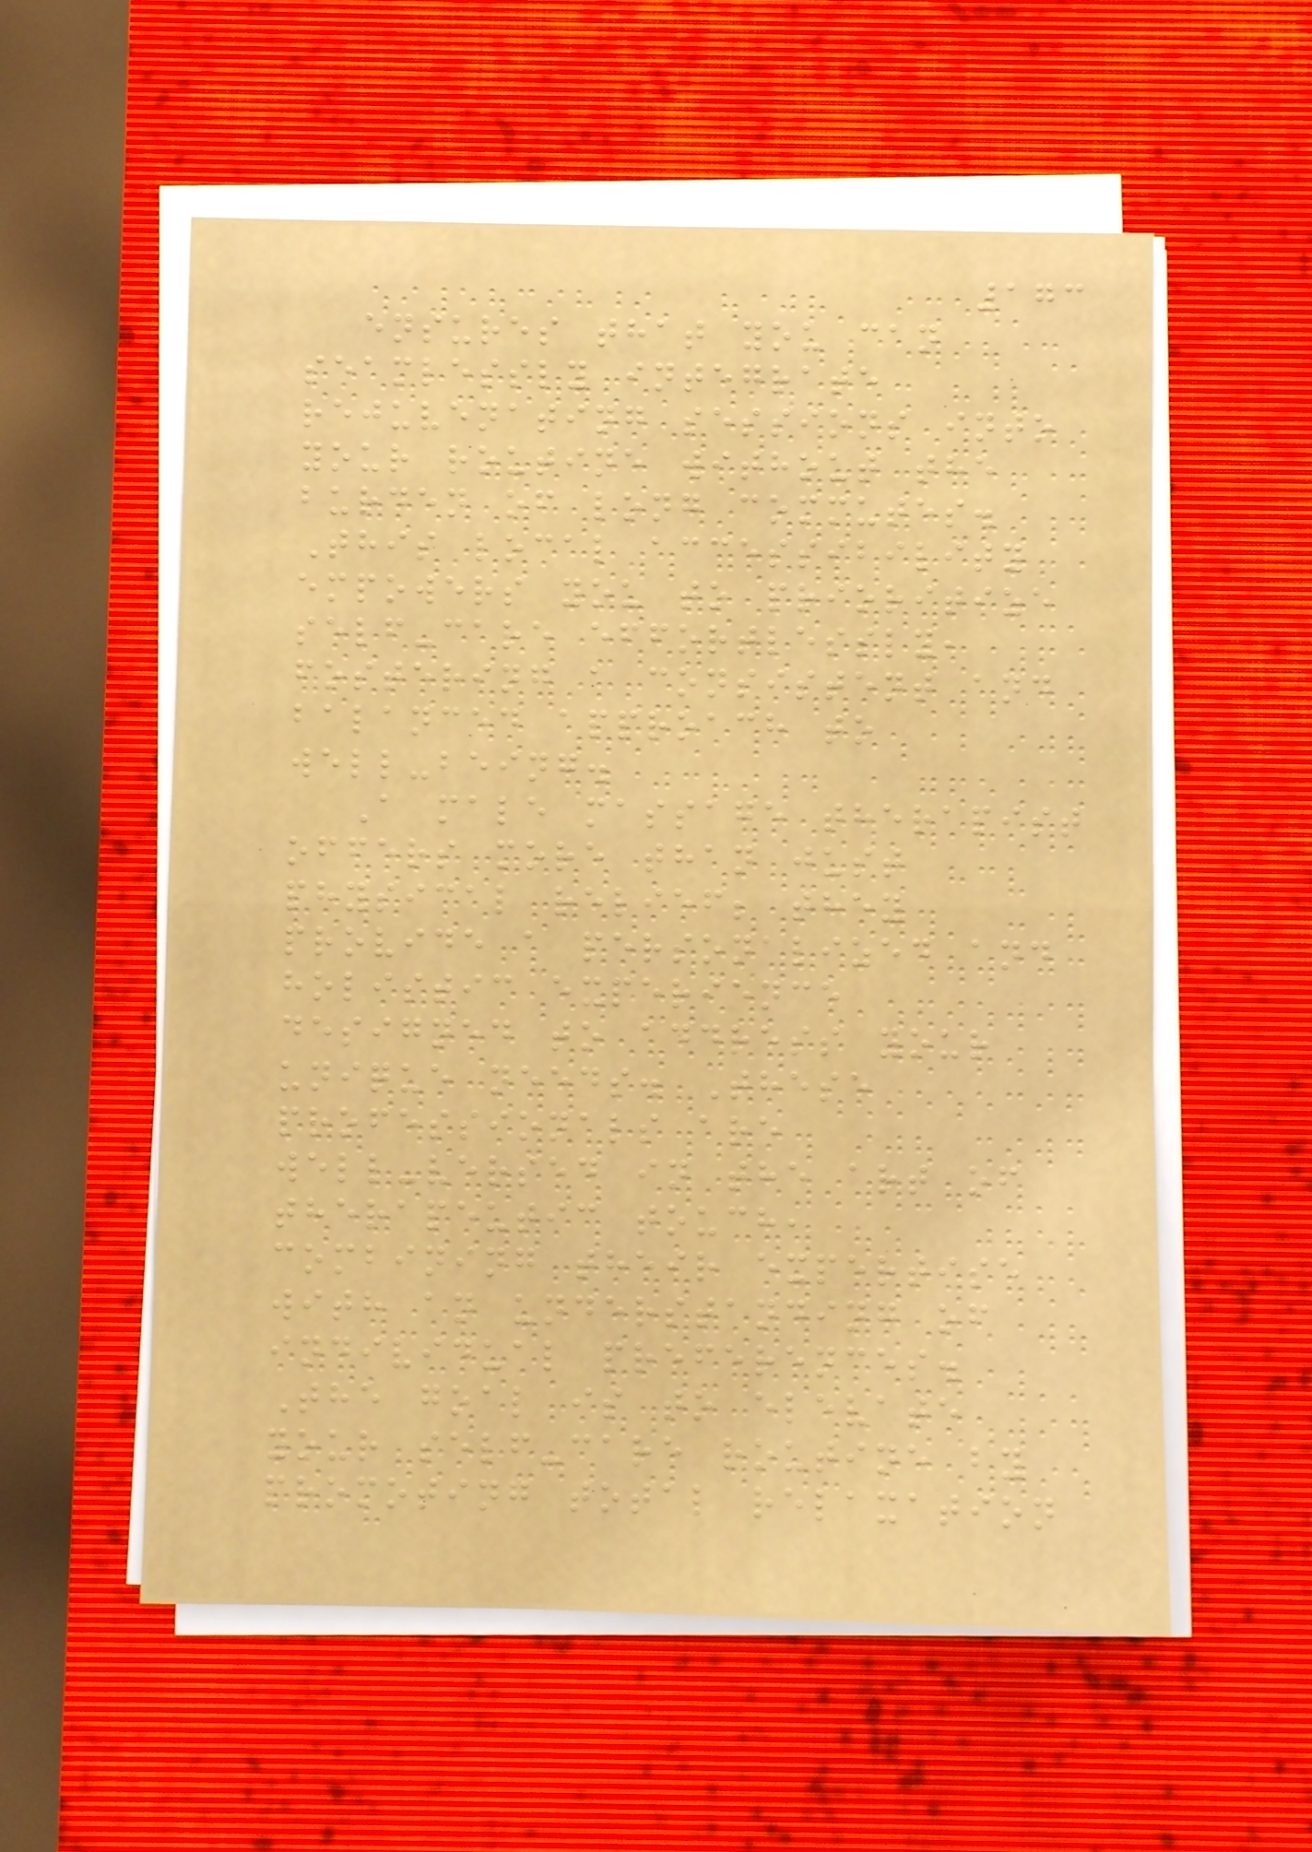173
ensures that you can
seamlessly integrate
rejuvenating sessions into
your routine without the
burden of long commutes.
This local accessibility
empowers you to prioritize
self-care effortlessly,
fostering a consistent and
balanced approach to
well-being.
A male massage therapist
offers more than just
physical relief; they
provide a personalized and
holistic experience
designed to address your
unique needs. These
professionals are
well-versed in the art of
therapeutic touch,
combining their expertise
with an understanding of
individual preferences.
The goal is to elevate
your self-care routine by
promoting total relaxation
